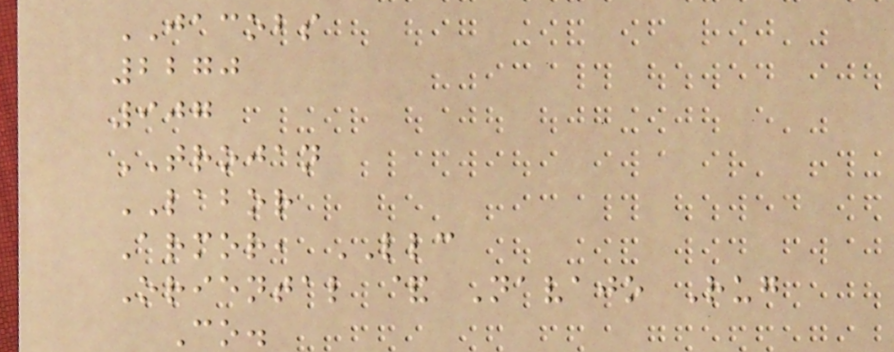JACOBS
2270
907
TROJAN
LABOR
Armor, LLC
Oriental & Navajo Rug
Co.
